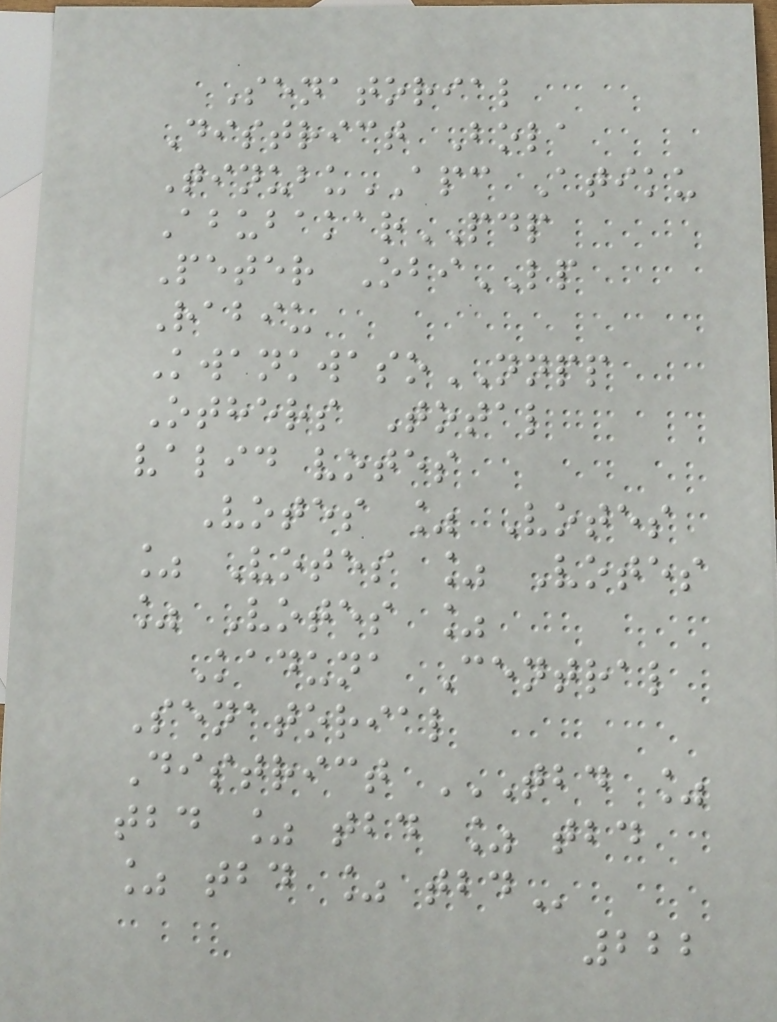Senatorial
District Bola
TinubuAPC Atiku
AbubakarPDP
Peter ObiLP
Rabiu
KwankwasoNNPP
Others Total
valid votes
Votes % Votes
% Votes % Votes
% Votes %
Kaduna Central
Senatorial
District TBD %
TBD % TBD % TBD
% TBD % TBD
222
